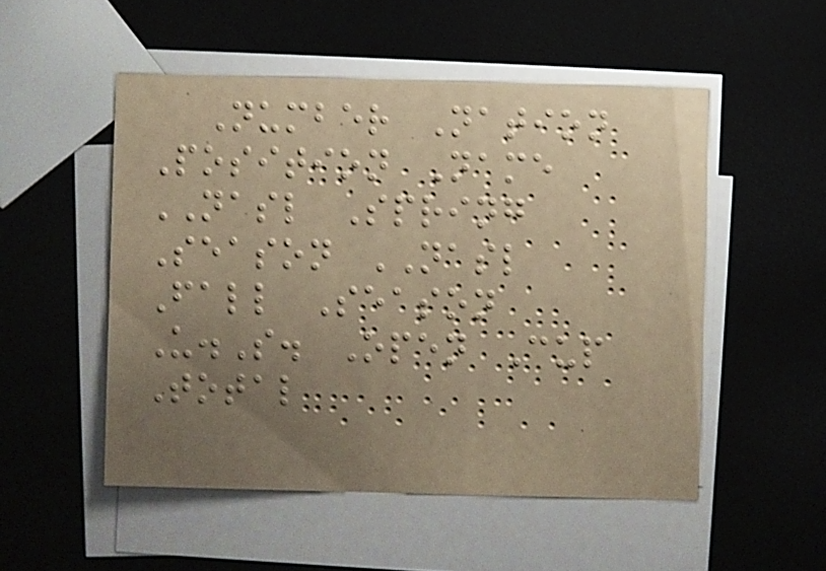Number Nation
Position Name
NASL Spring
Season NASL
Fall Season
U.S. Open Cup
Total
